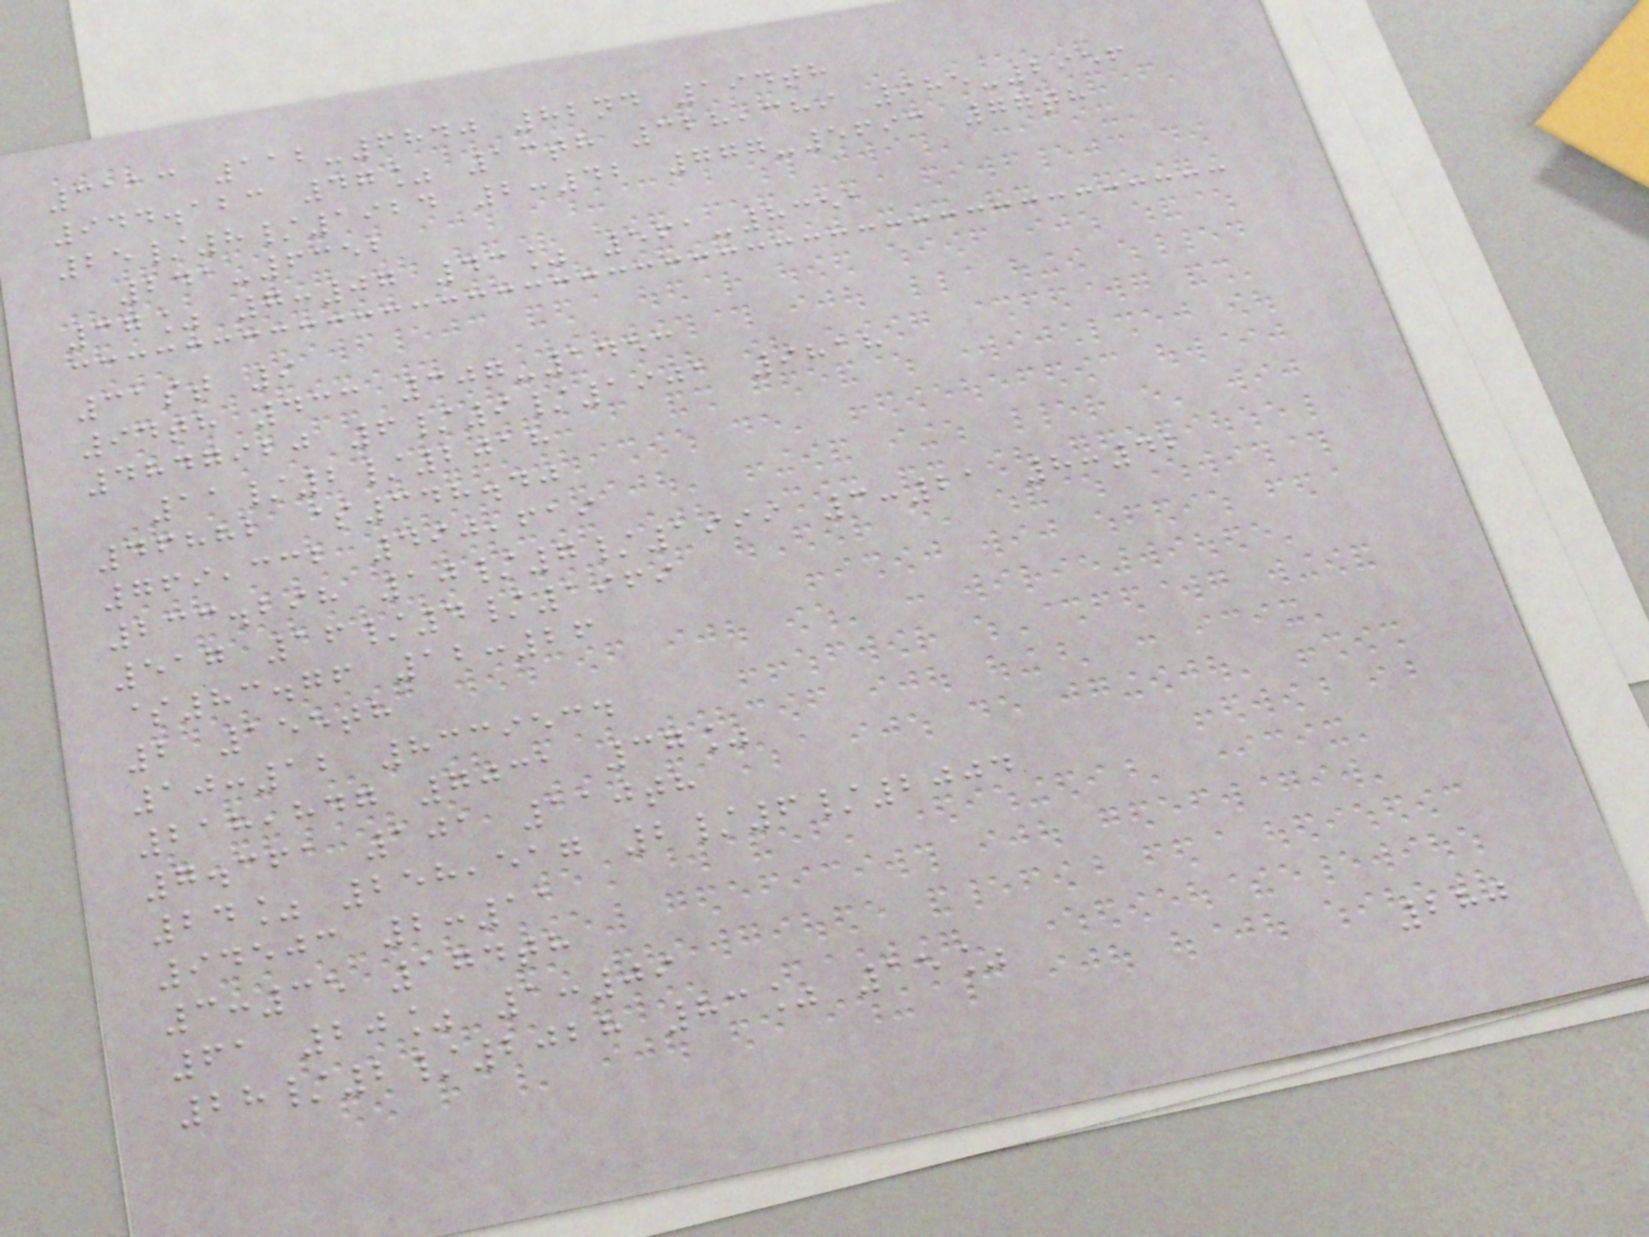3113 112-6840 82nd 194th
944.123 47% 13th 328,389 985-2956
25/8/1924 2:42 777-5693 77th
241-6352
37% 7:07 43% 561-8351
31st 9
94th 433 307-1453
4847920 6/9/1901 9818
11/2/2018
46882 $348.40
769,332 490,619
233.298 10/7/1999 3:21 8:42
517 16/4/1969
$83.76 12:26
2 155th
10:12 8339534
218,847 7031 37%
7.361 101 110th
24% 258,517 2/6/2004
94503 2:11
3:35 174th
61 20% 1:09
28/2/2028 83% 15%
280
